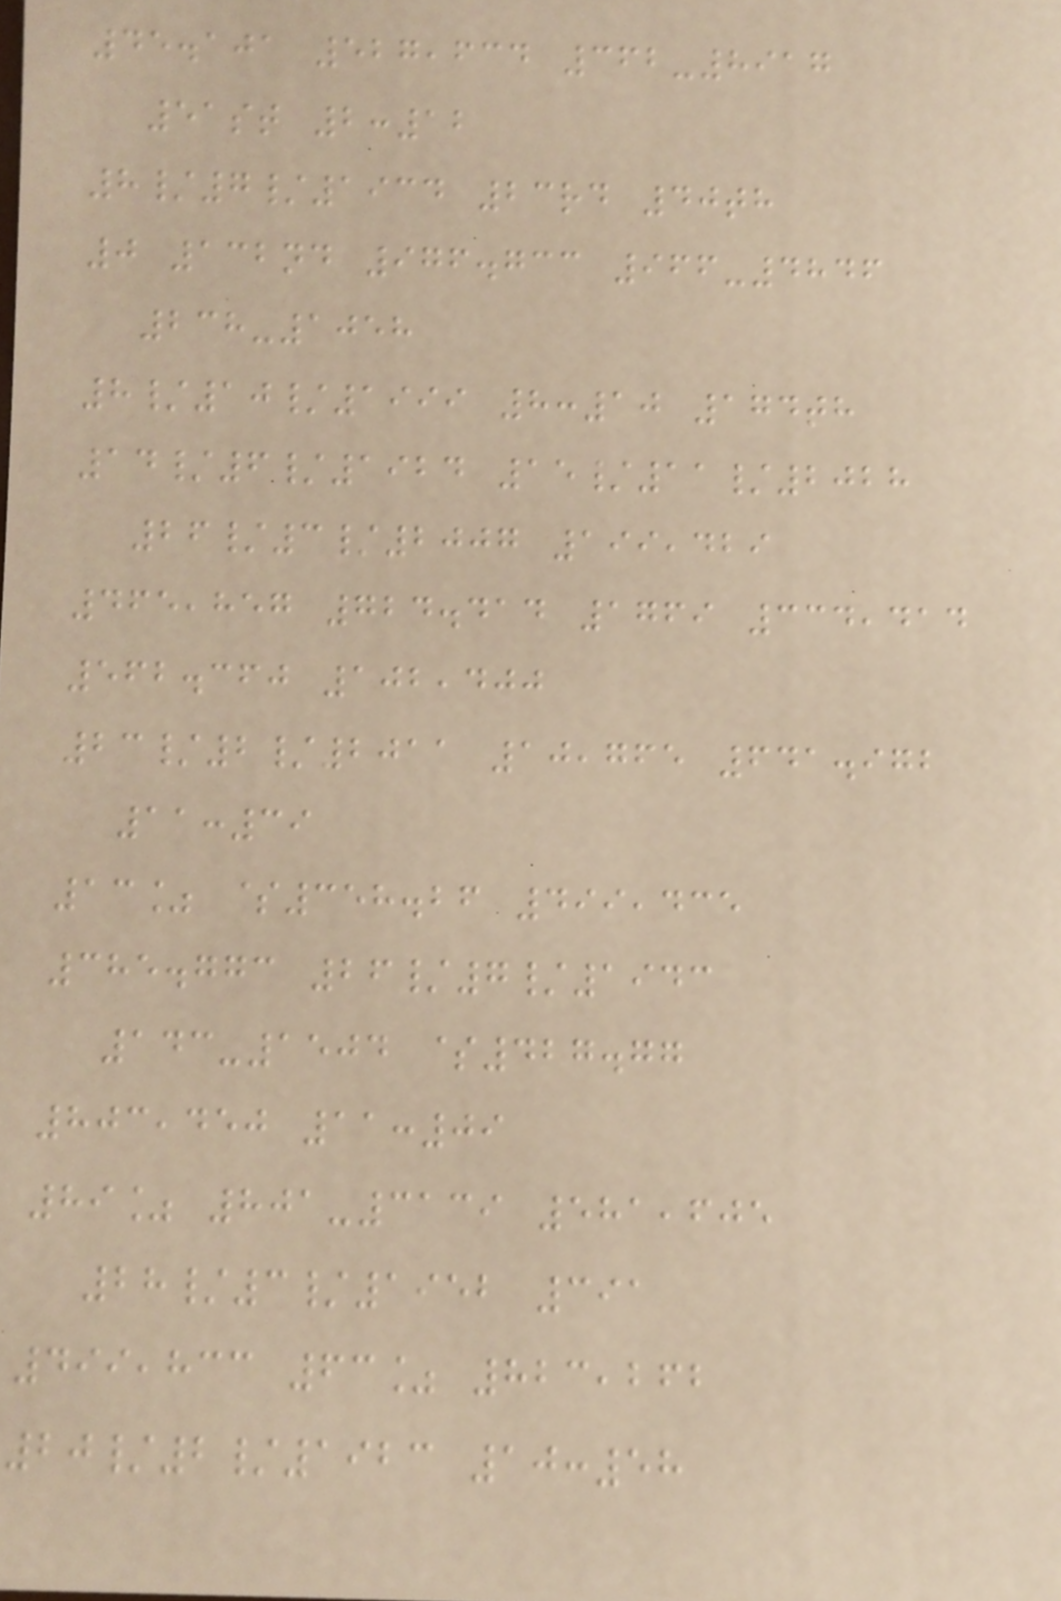45.101 527,634 362-8917
51st 2:12
8/7/1934 23rd 40th
0 132nd 976.733 966-4846
238-1058
8/10/1999 8:10 174th
14/6/1924 15/11/2028
26/3/2007 199,429
465,857 724.414 1769 334,414
562.360 102,400
23/2/2011 10,765 641.972
11:39
13% $358.26 499,435
385.773 26/7/1943
143-1504 $427.77
803,450 11:09
89% 801-3139 581,605
28/3/1952 391
499,833 63% 823,262
20/2/1923 10:58
